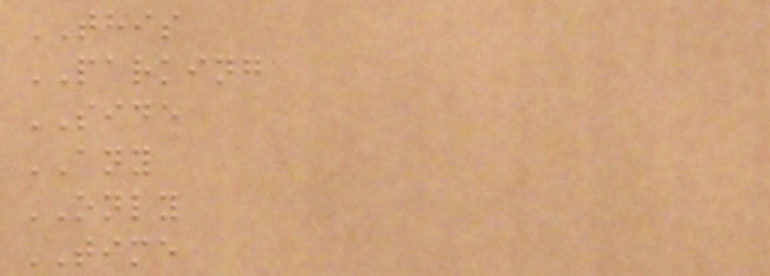THIS
PARKING
SIDE
ANY
ONLY
TIME
